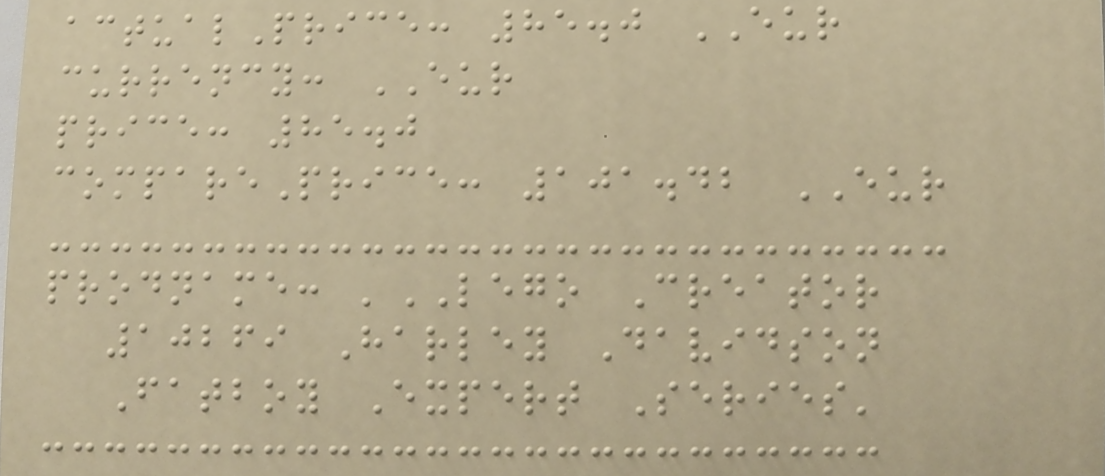actualPrice: 85.0 EUR
currency: EUR
price: 85.0
comparePrice: 101.42 EUR
prodname: 'LEGO Creator
10269 Harley Davidson
Fatboy Expert Series'
